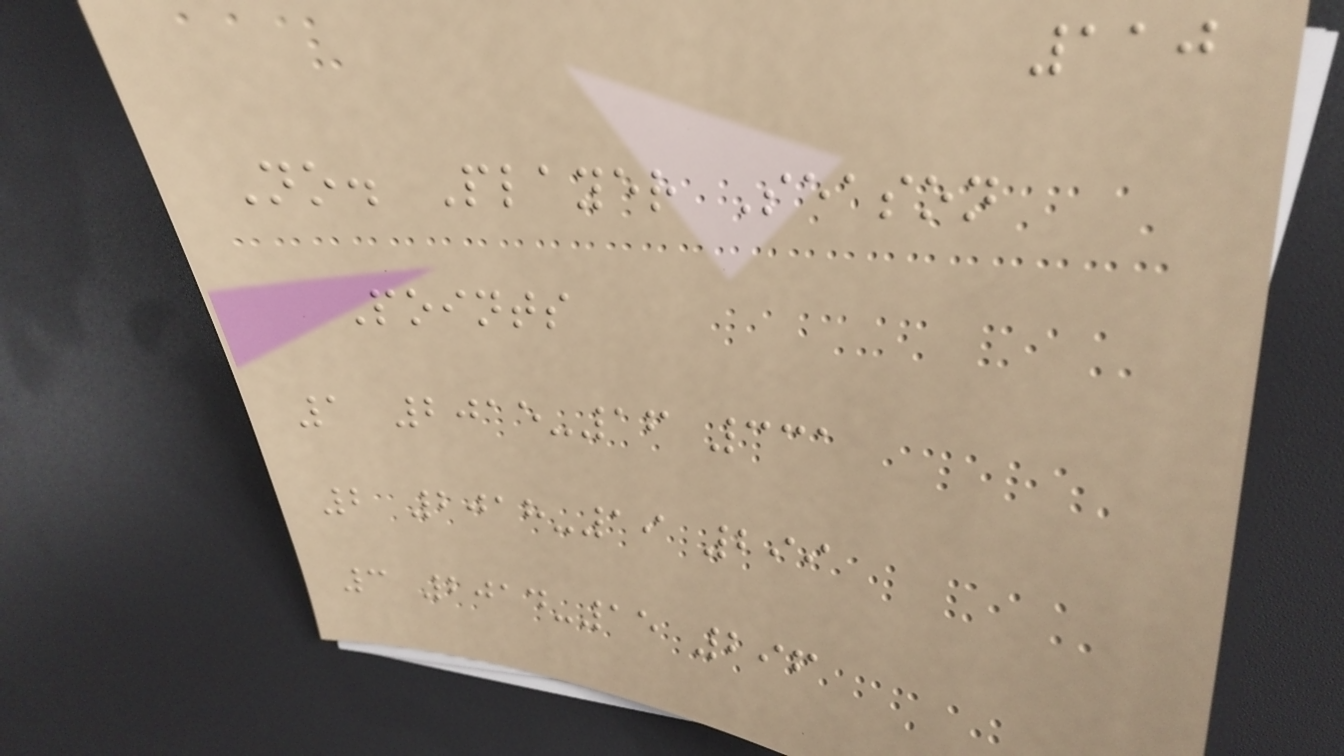110
No. Player Season
Points
1 2015-16 331
2 2018-19 299
3 2014-15 296
